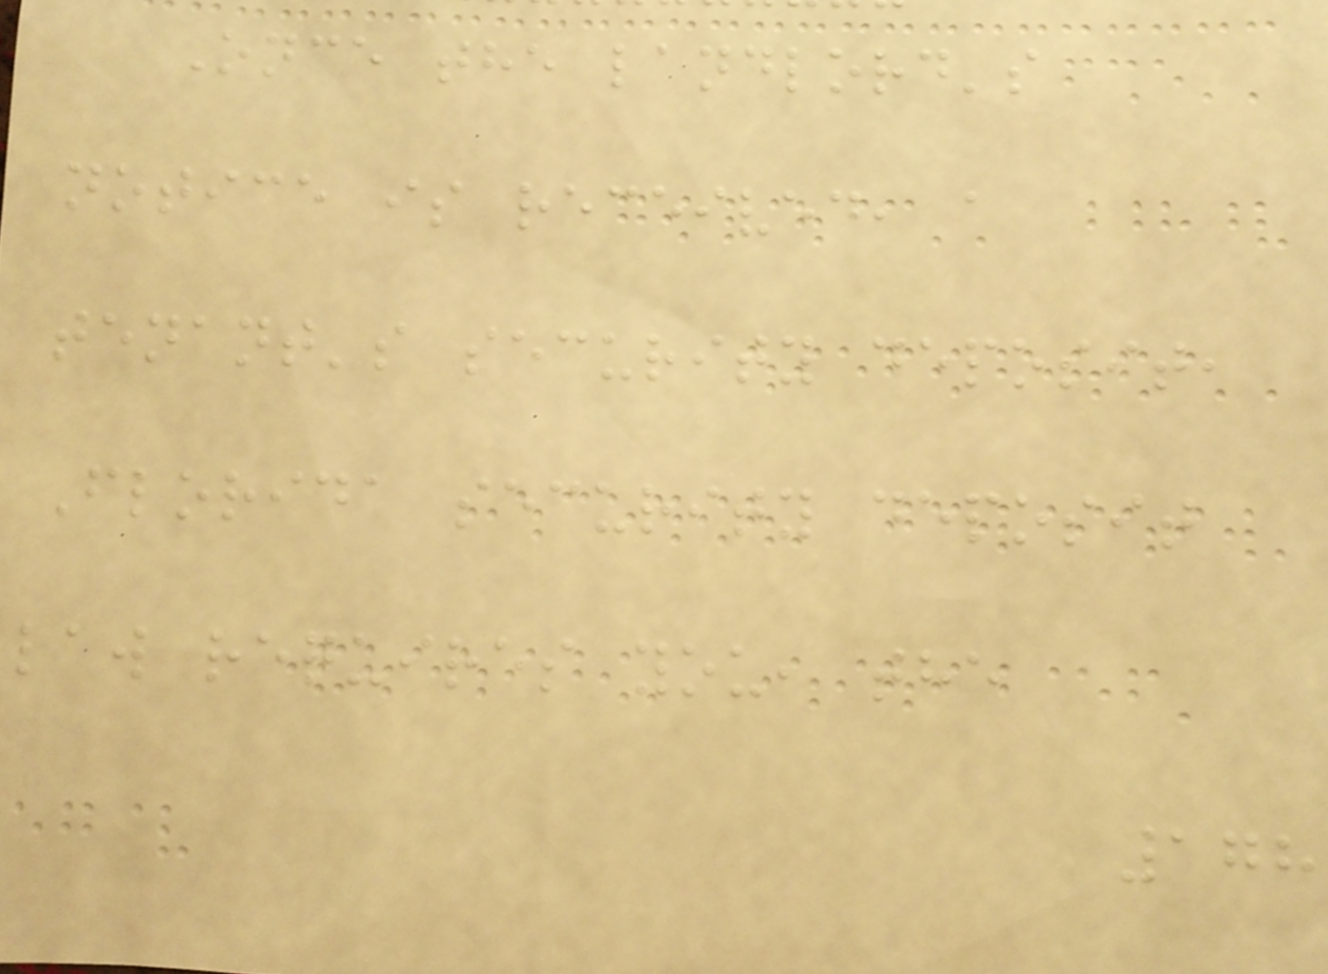Once the landlord's
notice is received, a
tenant's security deposit,
Florida security deposit
law requires you, the
178
